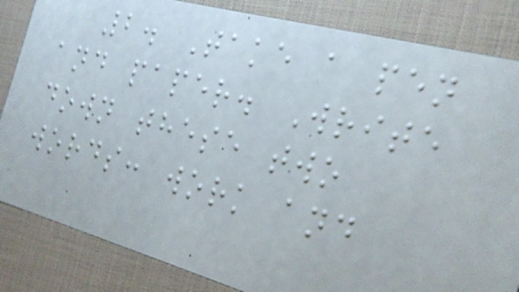2. Take a pen
and paper. Write
down these two
words: work and
